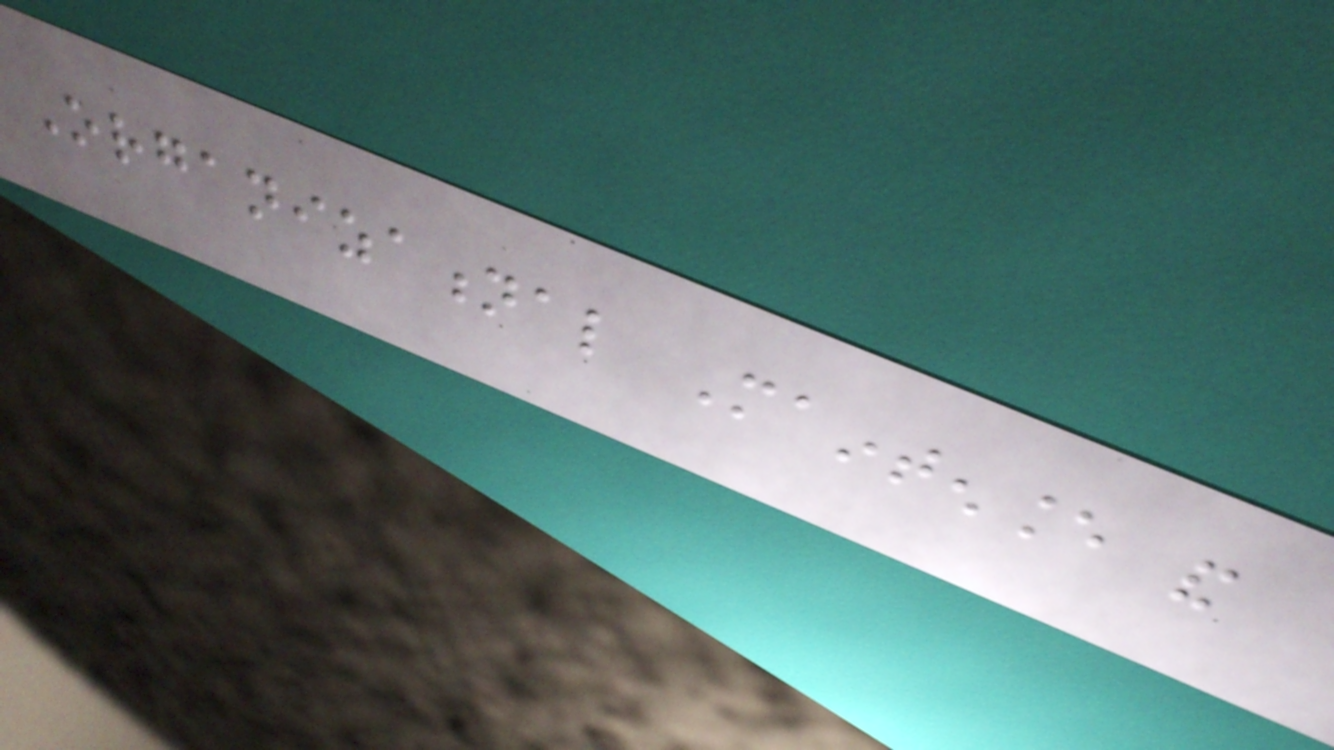Organizational Maintenance and
